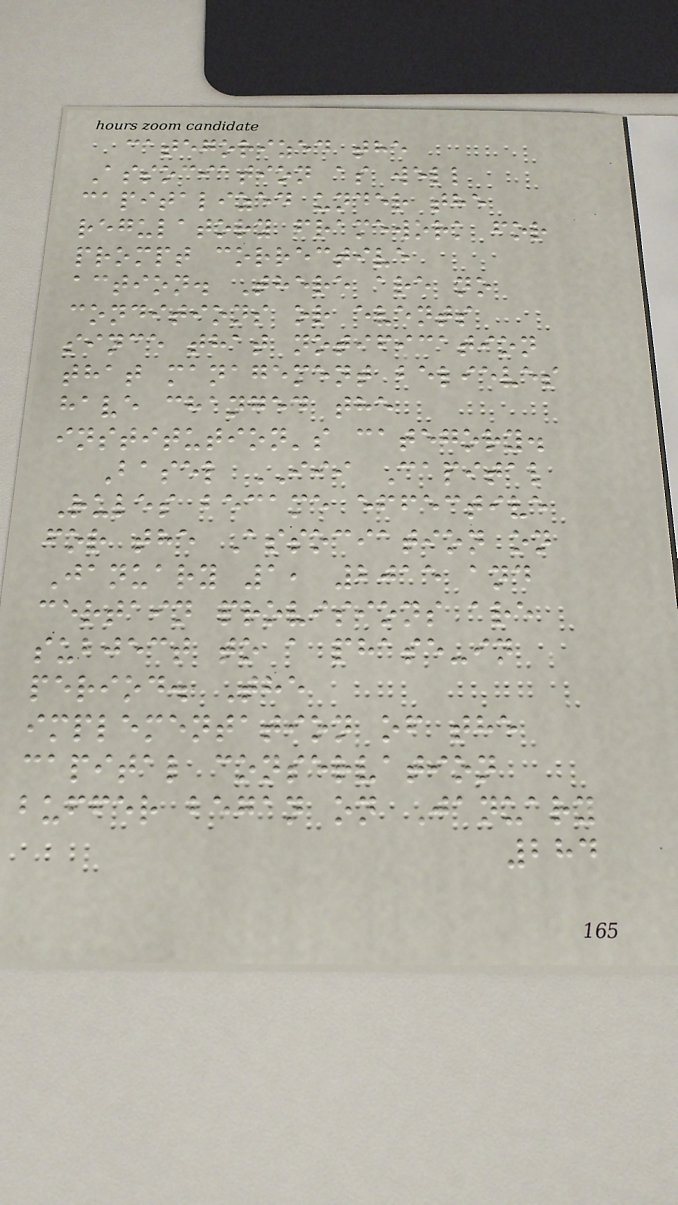categorized the
Association as well
capitalized under the
regulatory framework for
prompt corrective
action. There are no
conditions or events
since that notification
that management believes
have changed the
institution's category.
Basel III Capital
Rules became effective
for the Association on
January 1, 2015 and
certain provisions are
subject to a phase-in
period. The
implementation of the
capital conservation
buffer began on January
284
